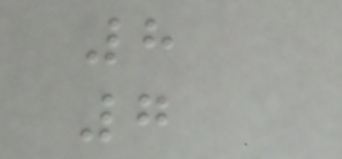8
7
